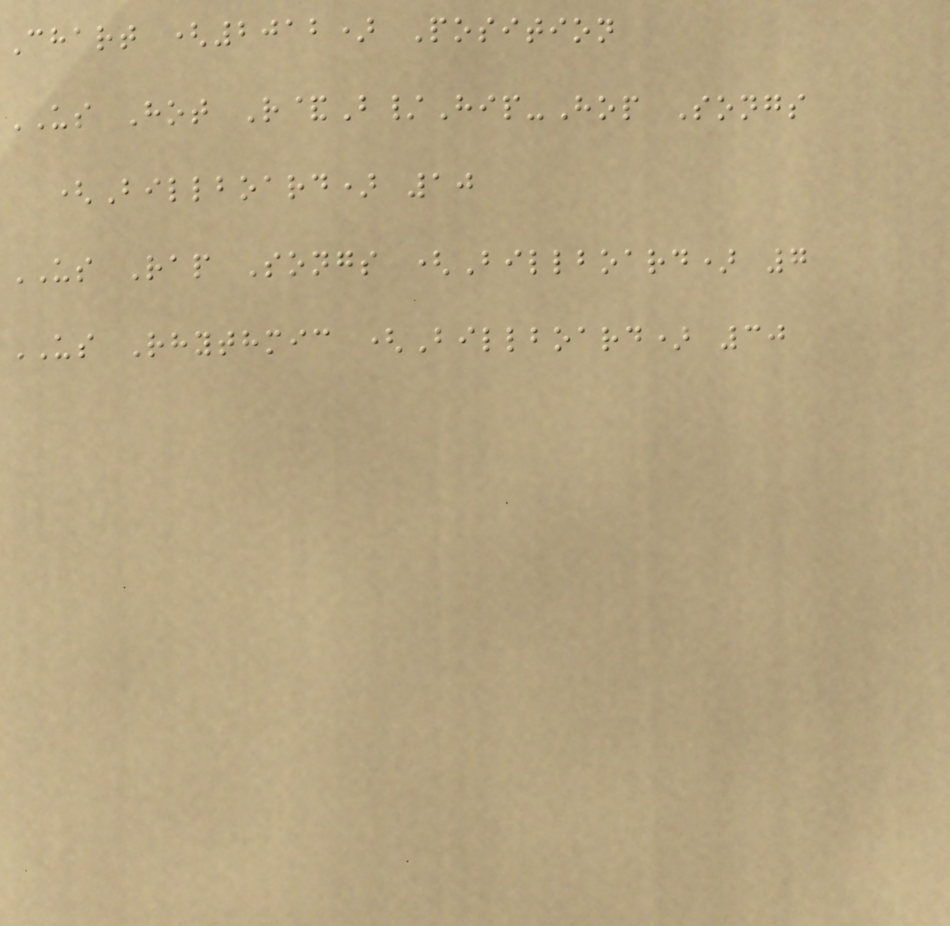Chart (2012) Position
US Hot R&B/Hip-Hop Songs
(Billboard) 10
US Rap Songs (Billboard) 7
US Rhythmic (Billboard) 30
